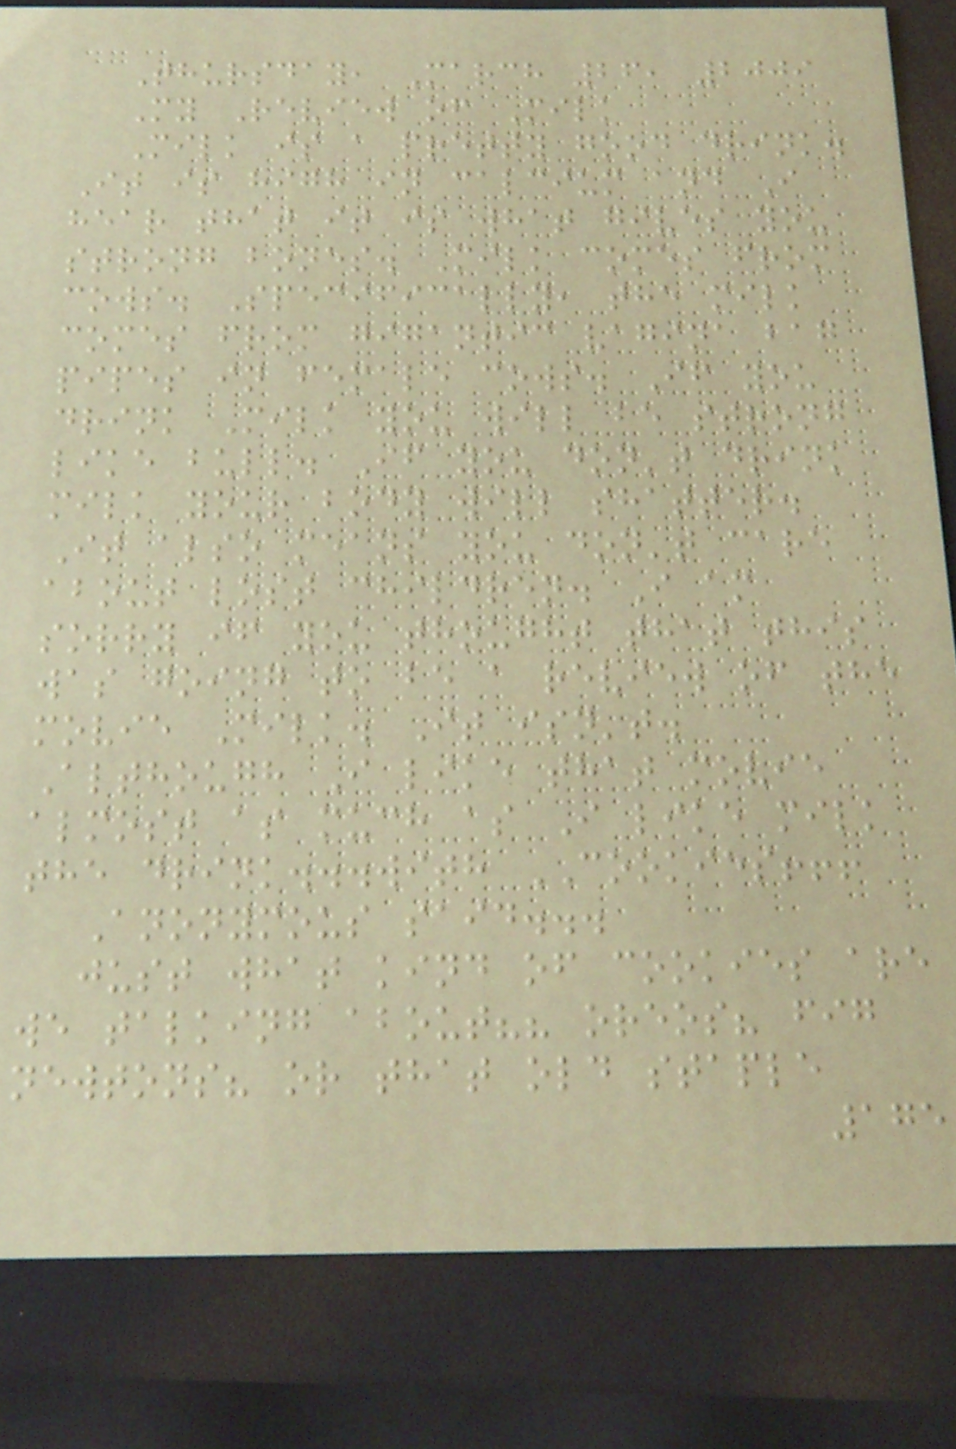Thursday, March 26, 2009
My Review of Milk
Milk is a pretty good drink.
It is high in calcium and I
hear that it is what gives you
strong bones. Milk comes from
cows. Specifically, the milk
comes from gigantic vagina bag
pipes in female cows. If you
drink Milk you will be strong
like bull. If you don't drink
milk your body will shatter.
It also means you don't care
about lost children. I am
sorry if you thought that this
was going to be a review of the
movie Milk. It isn't.
Although I like that movie
almost as much as I like milk
the drink...with COOKIES!!!
Anonymous said...
just what kind of cookies are
we talking about?? oreos? fig
newtons? or that old staple
175
